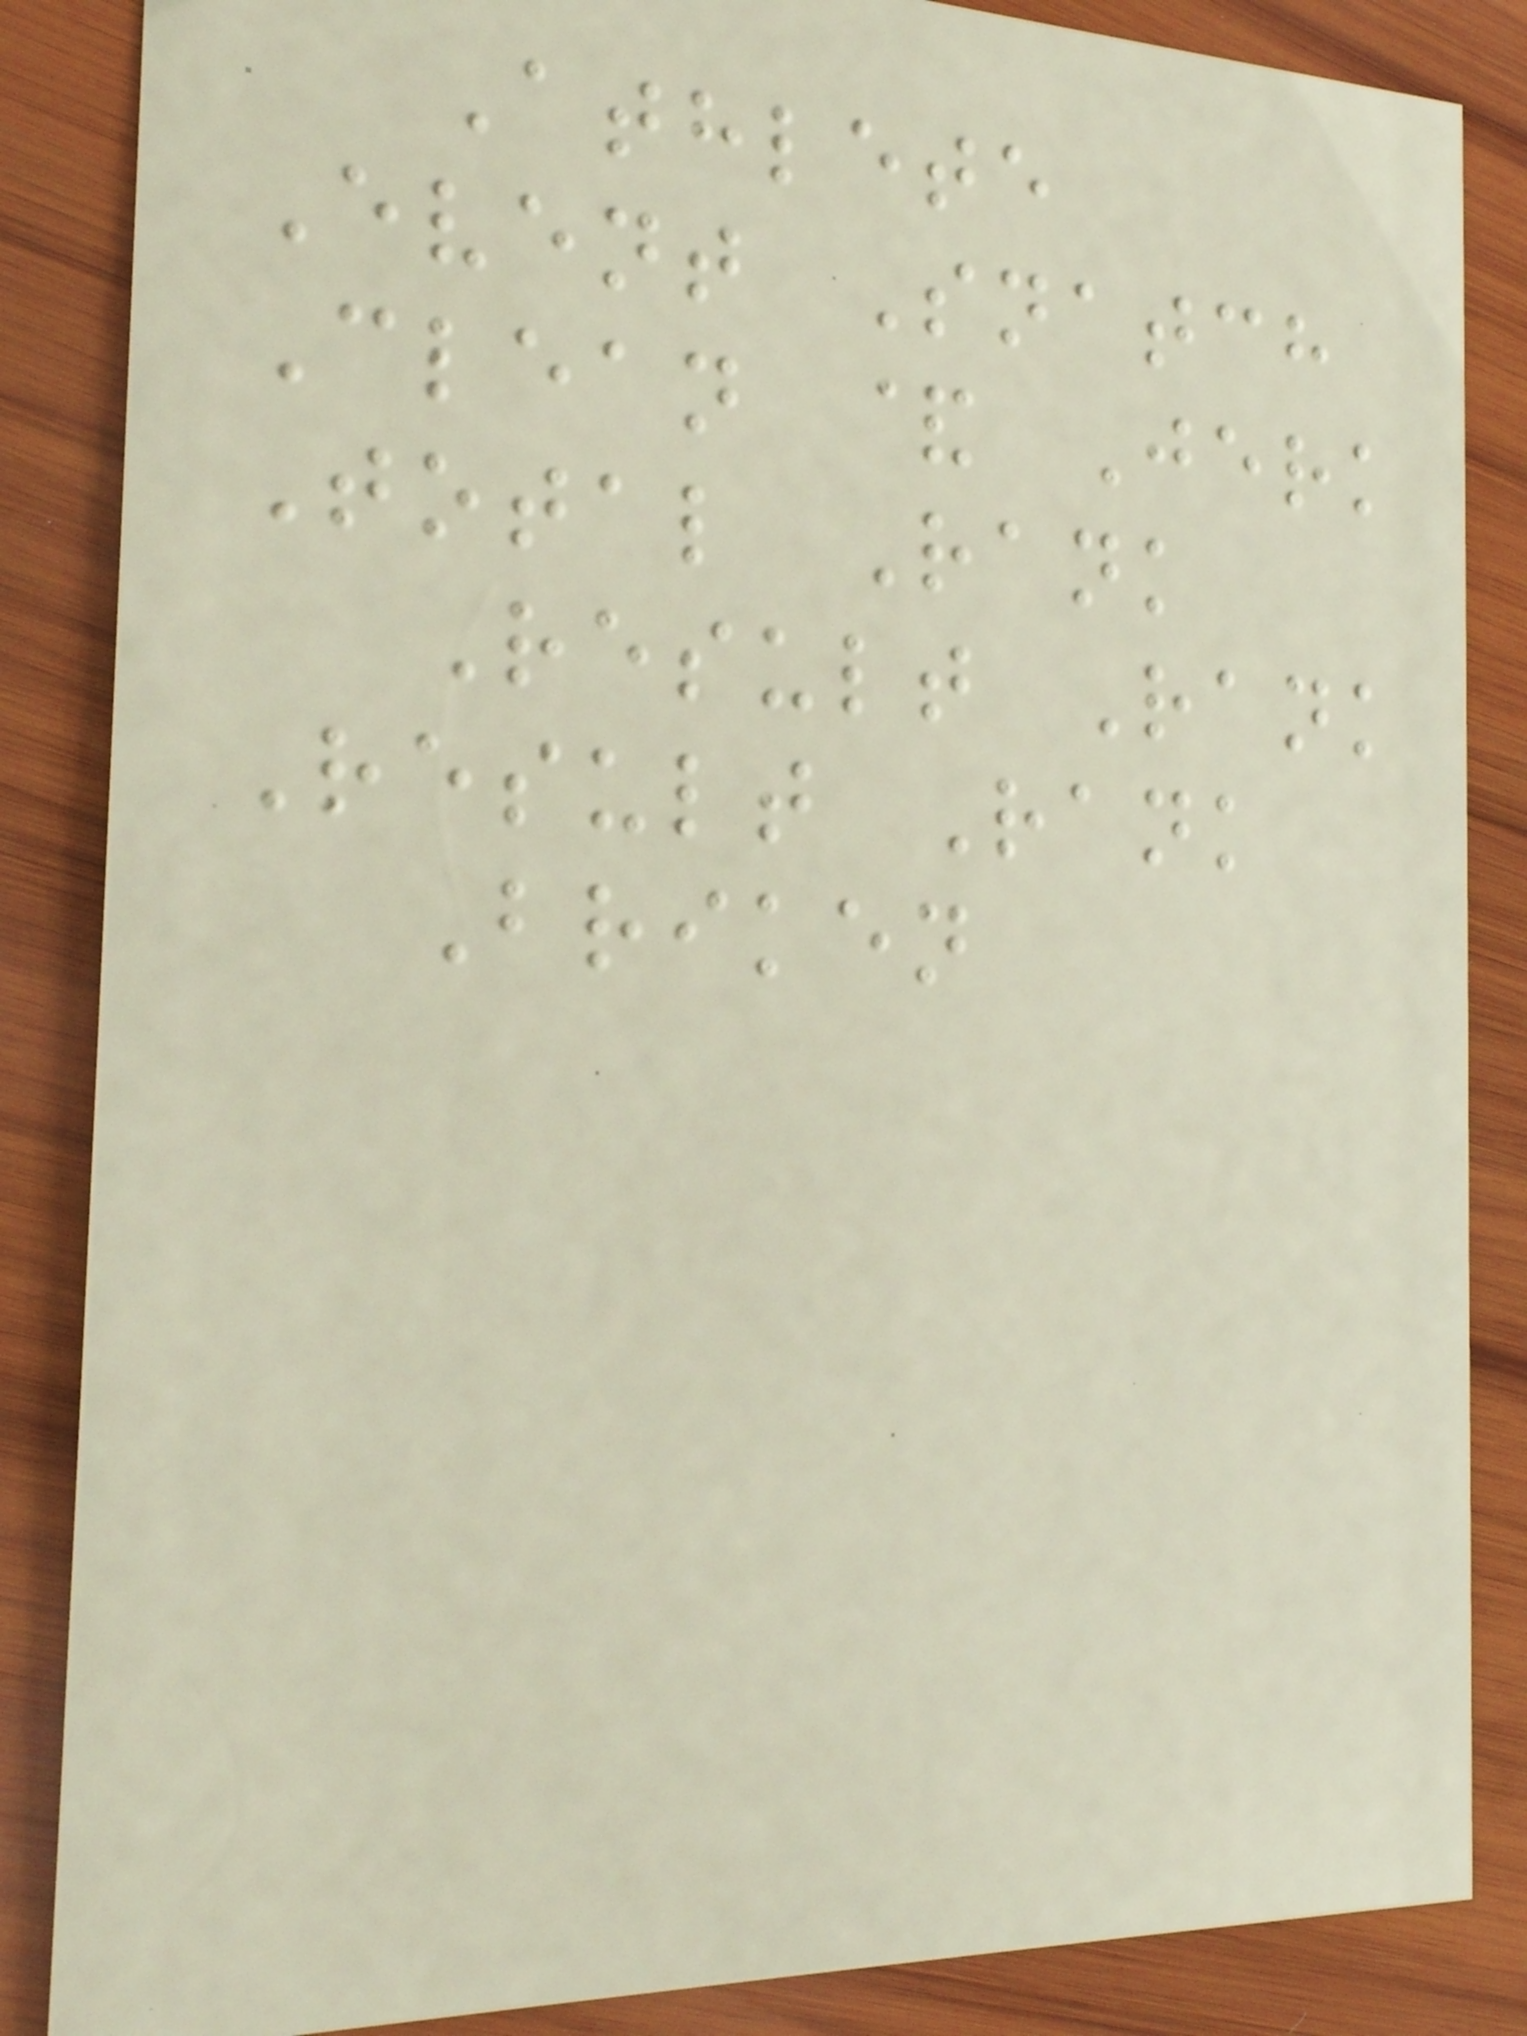Athlete
Event Snatch
Clean & Jerk
Total Rank
Result Rank
Result Rank
Briken
